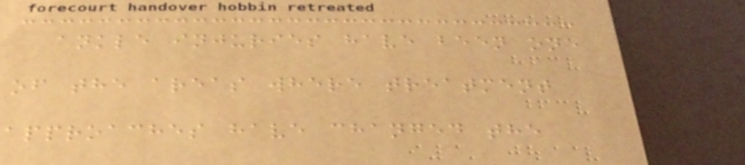ankle injuries have been one
of the areas where treatment
approaches have changed the
